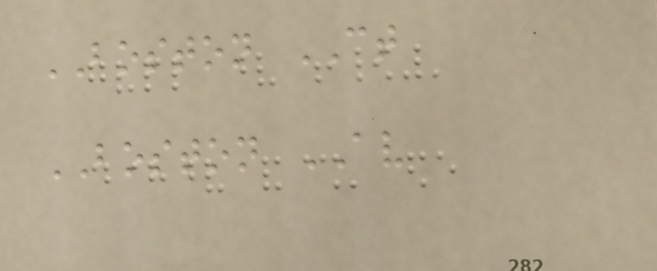BOSTON CT
BOSTON AV
